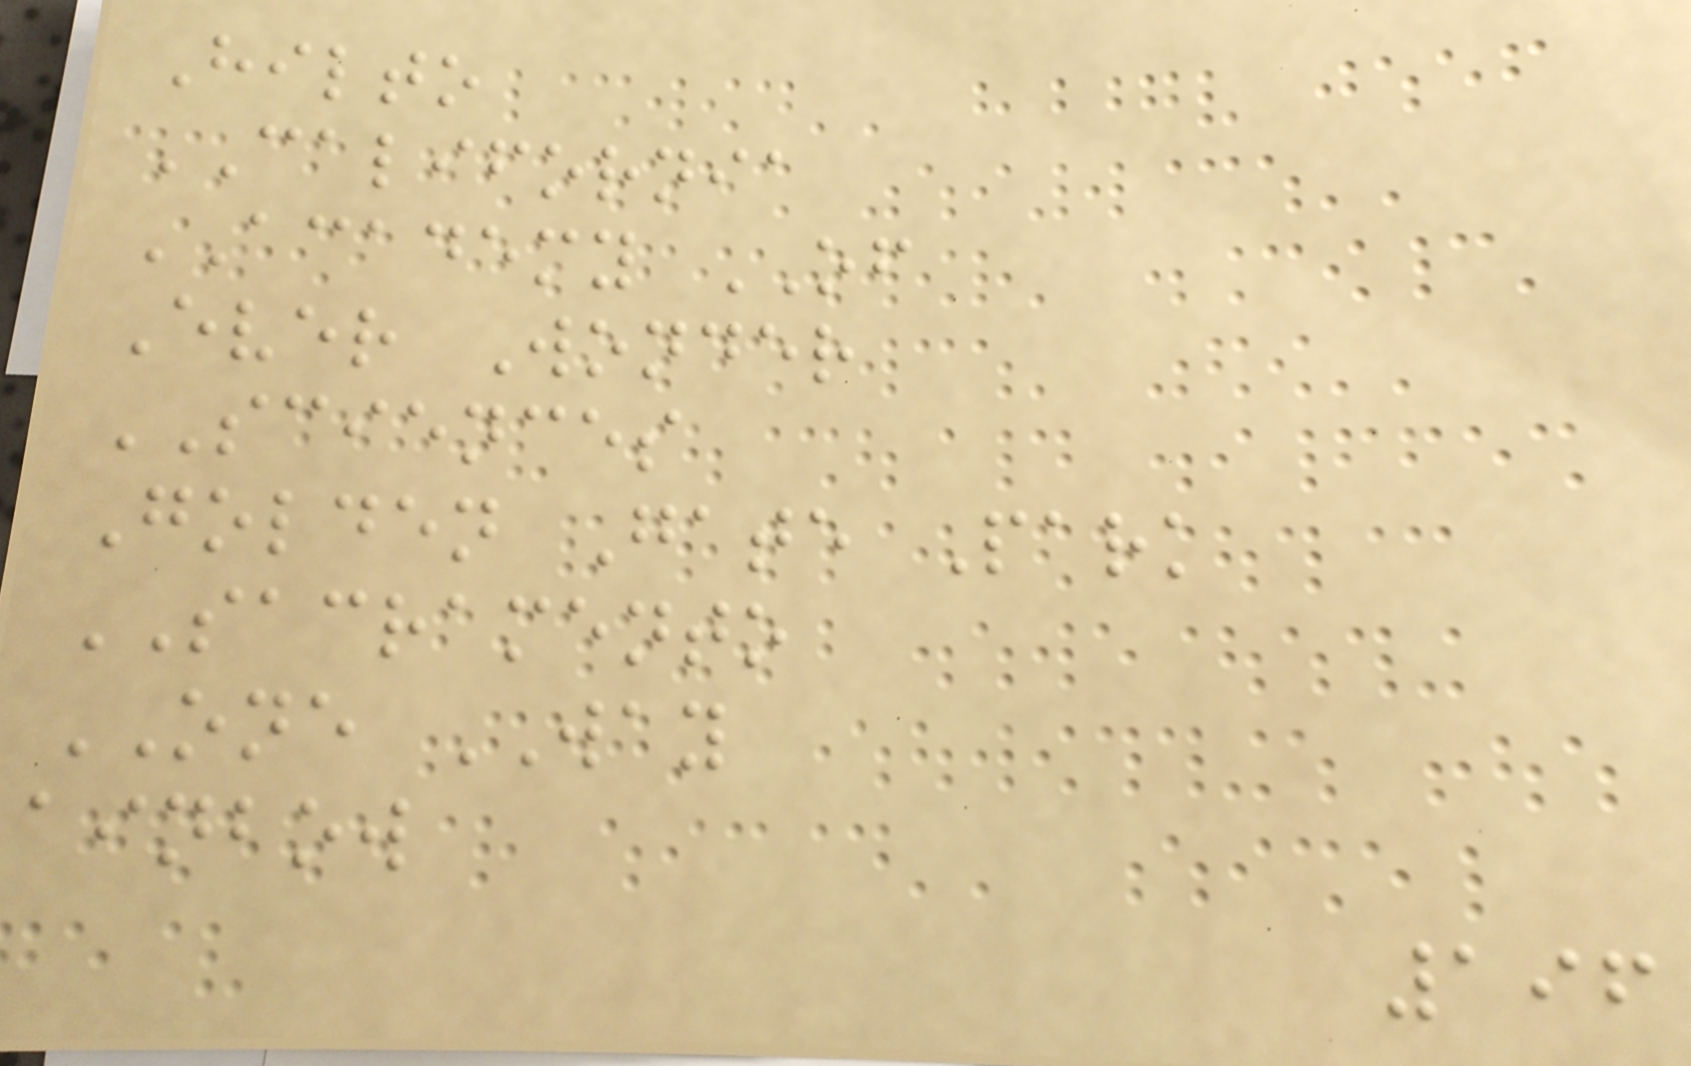Hilto
CALIFORNIA
ACADEMY OF
Ever Wonder
SCIENCES
Golden Gate Park
SACRAMENTO
ONE WAY
ainbow
196
